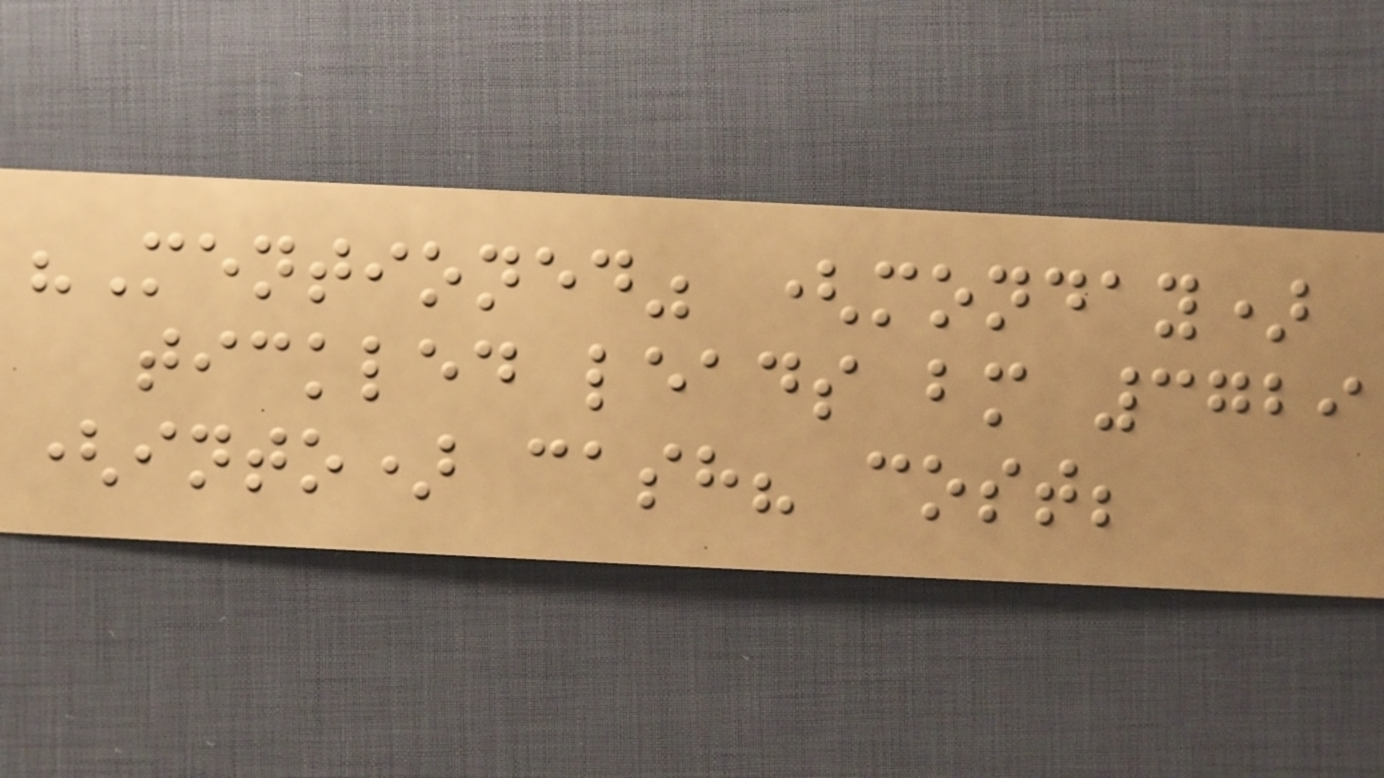"Mentioned" (monday)
tickled leads bm 3729
(into) cash? cost;
